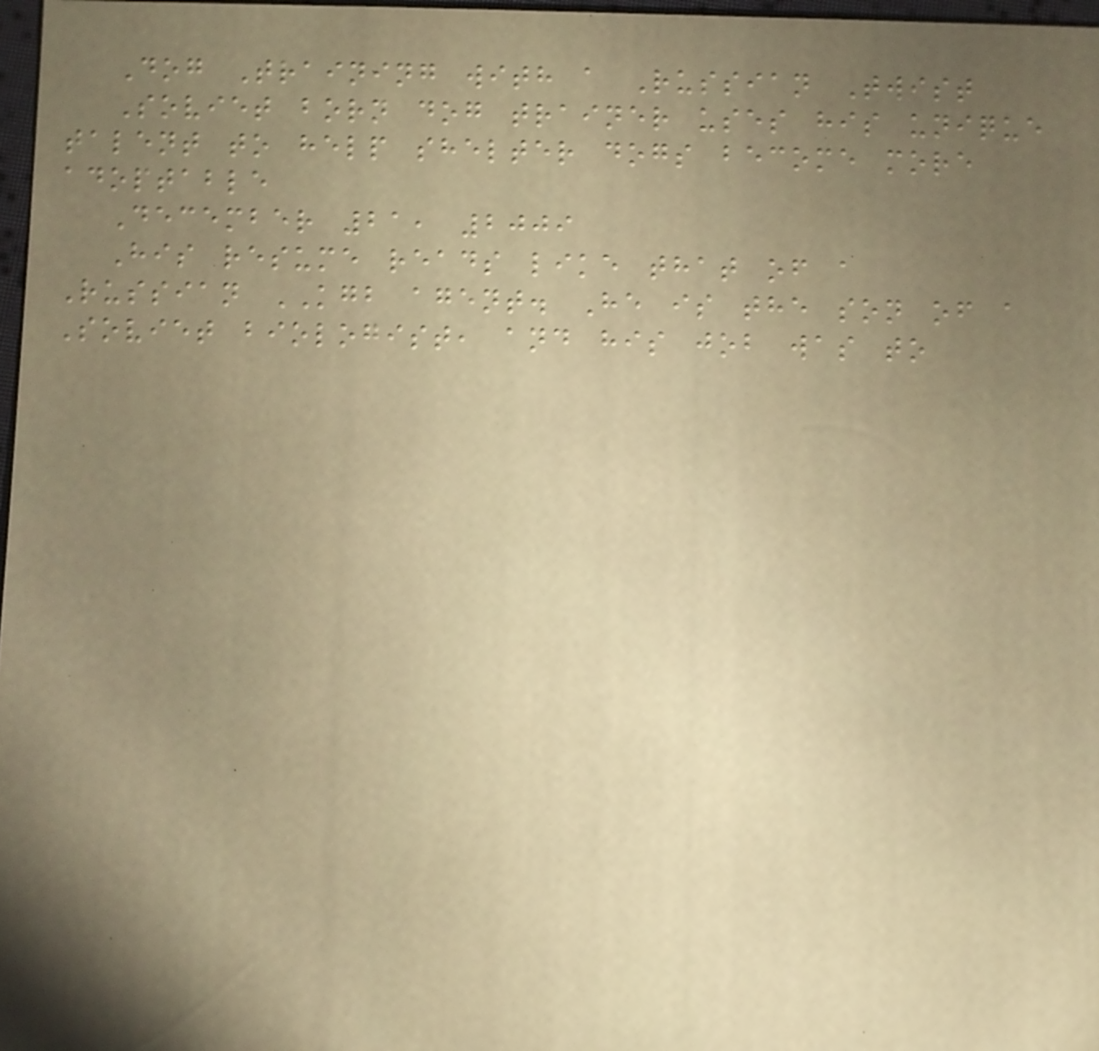Dog Training with a Russian Twist
Soviet born dog trainer uses his unique
talent to help shelter dogs become more
adoptable
December 21, 2009
His resume reads like that of a
Russian KGB agent. He is the son of a
Soviet biologist, and his job was to
